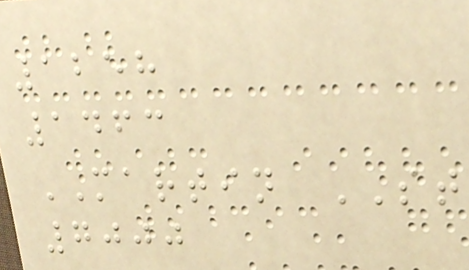1258
1463
MARTIN ST
7000
